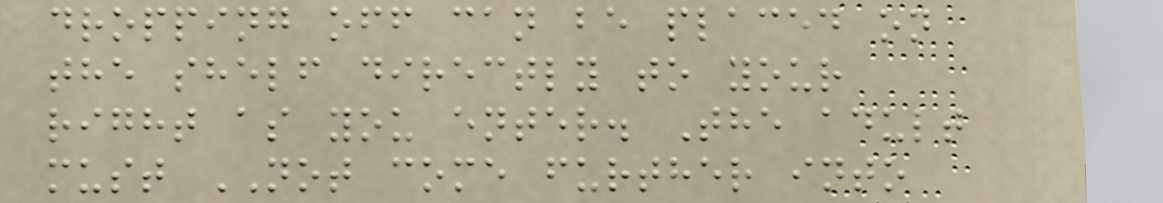dropping off can be placed on
the shelf directly to your
right as you enter. The adult
must NOT come further into
